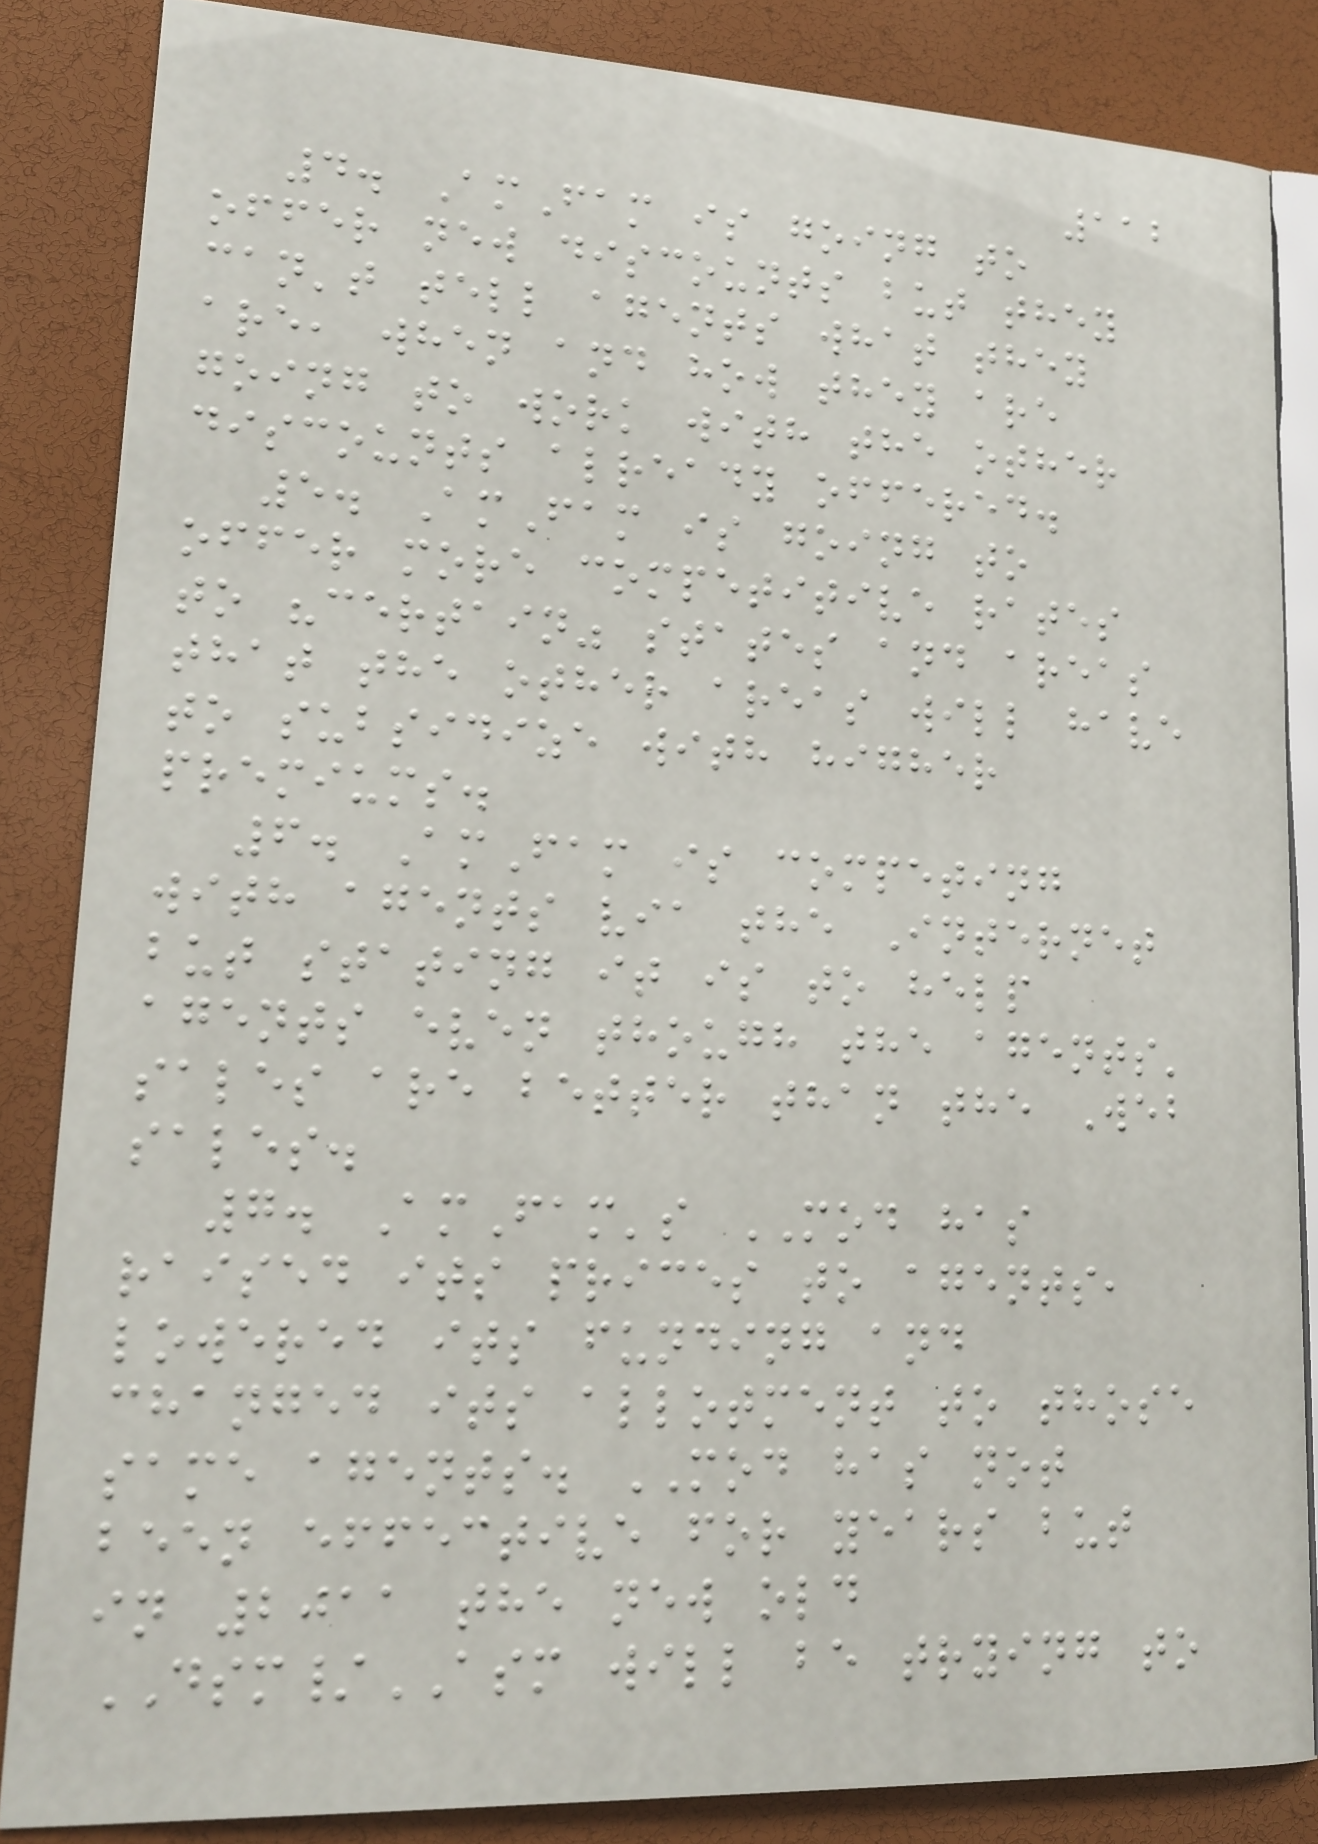112
4. AmFam is going to
offer new discounts but they
can't tell agents what they
are, when and how they are
going to work with the other
discounts already offered.
5. AmFam is going to
offer more competitive rates
to "certain" states and areas
that the other areas will have
to subsidize with higher
premiums.
6. AmFam is competing
with agents via the Internet
but stating it is to help
agents even though the agents'
sales are better than the Web
sales.
7. AmFam's MOD has
raised its prices to agents,
lowered its funding and
changed its allotment to those
same agents. MOD has not
been effective for years but
in 2011 the new old
DSM/ASM will be trying to
